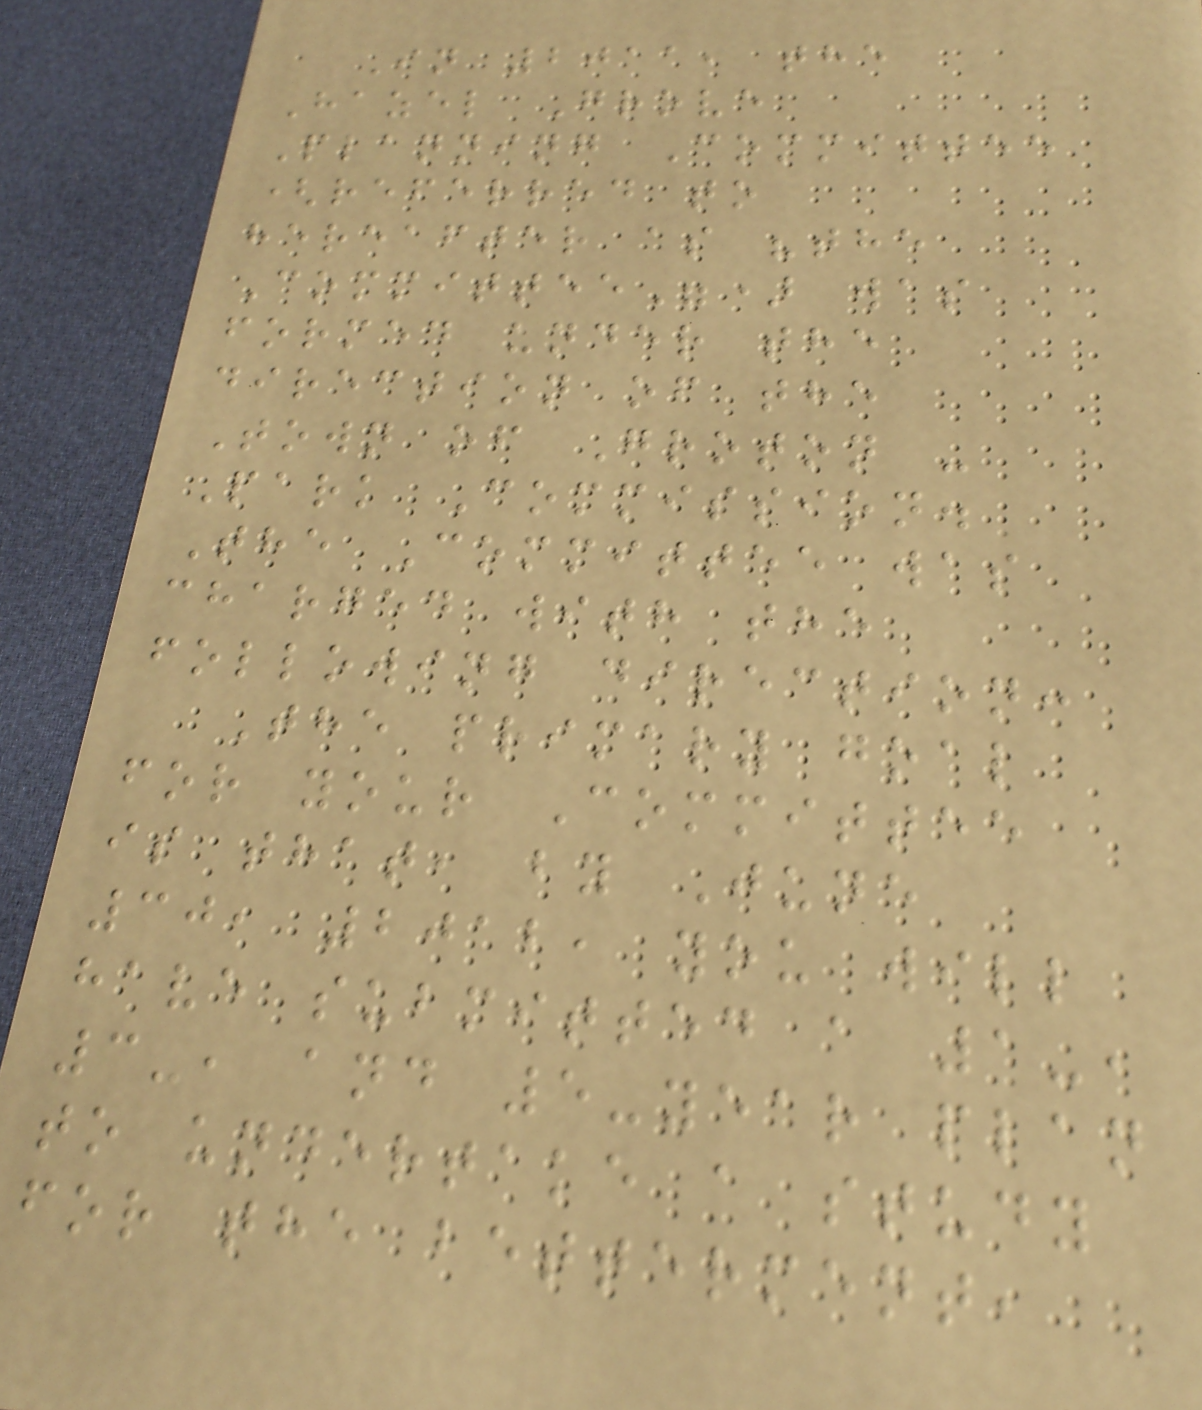In 2011, the
Hazel Grove
Planning Committee
(referred to
hereafter as "the
Committee") was
formed under the
direction of the
Town of Groton -
Park Commission.
The Committee was
charged with the
following direction:
The primary goal
for your Committee
is that, by June
30, 2012, you will
have submitted a 1-,
3-, and 5-year plan
to undertake a study
for the betterment,
